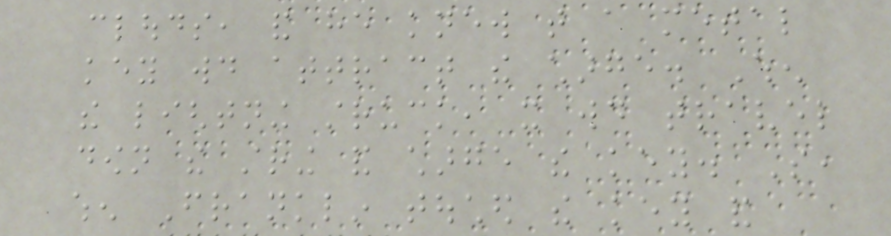clouds, and he knew that a metal
key would attract the charge. When
the lightning struck, it would travel
down the string and charge the key. So,
when Franklin touched the key and
